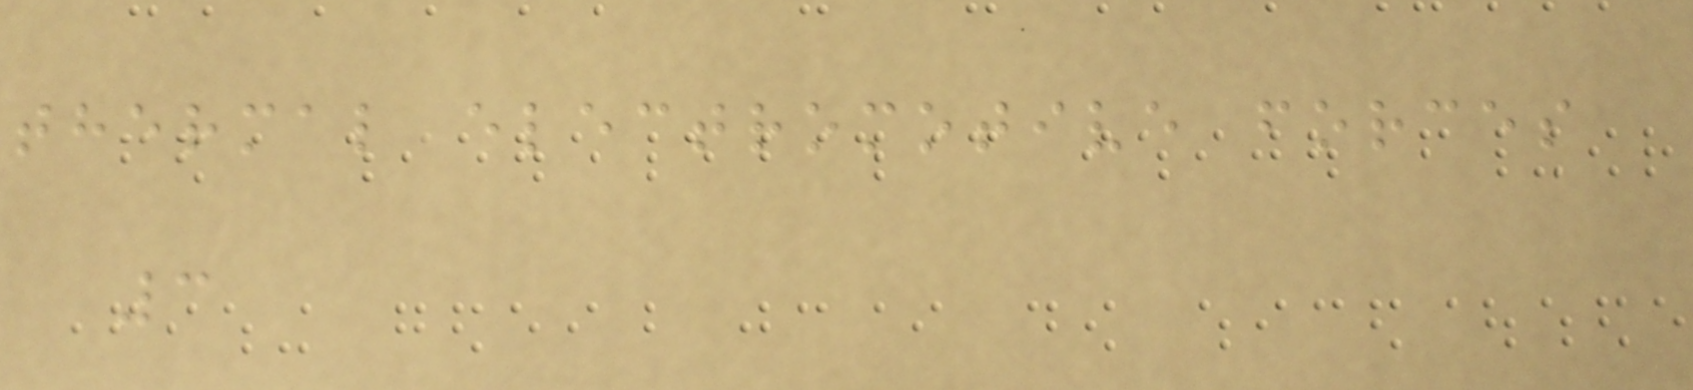thermal electromotive forces
3
